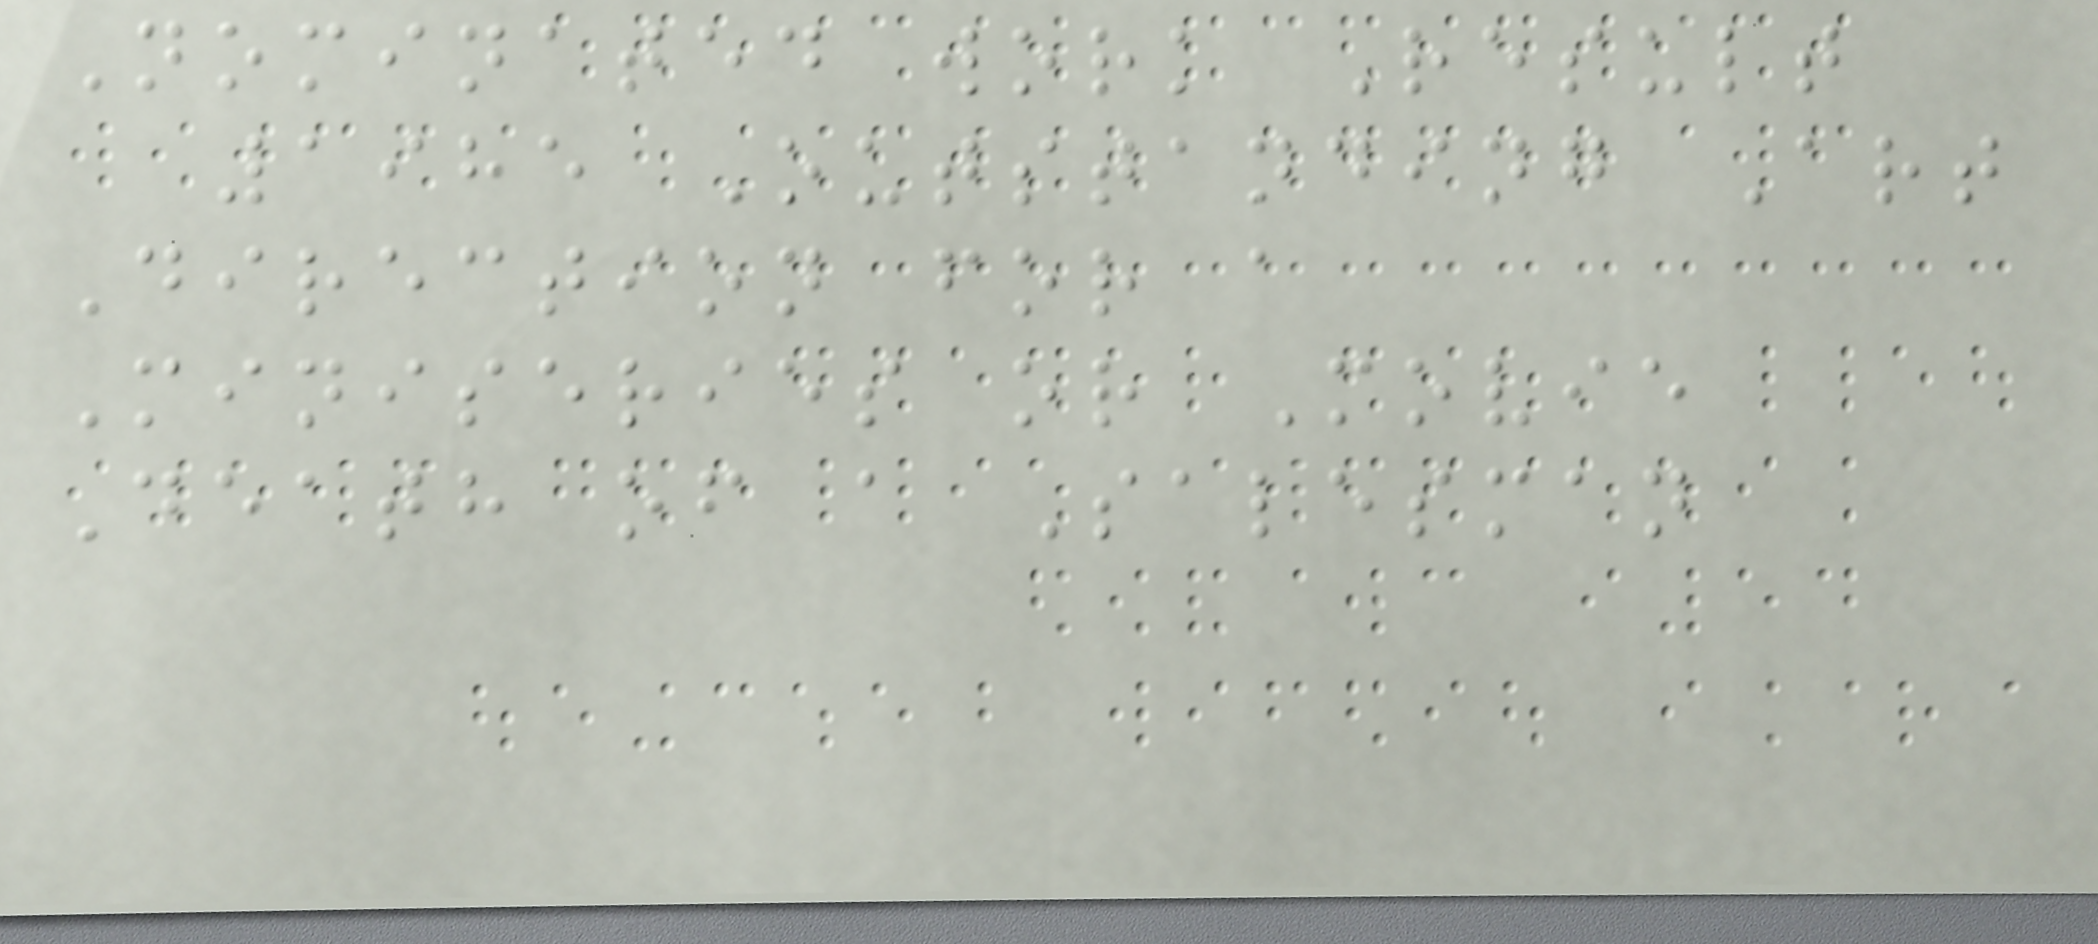Nominated work Result
1985 Outstanding Art
Direction for a
Miniseries or Movie
Death of a Salesman
